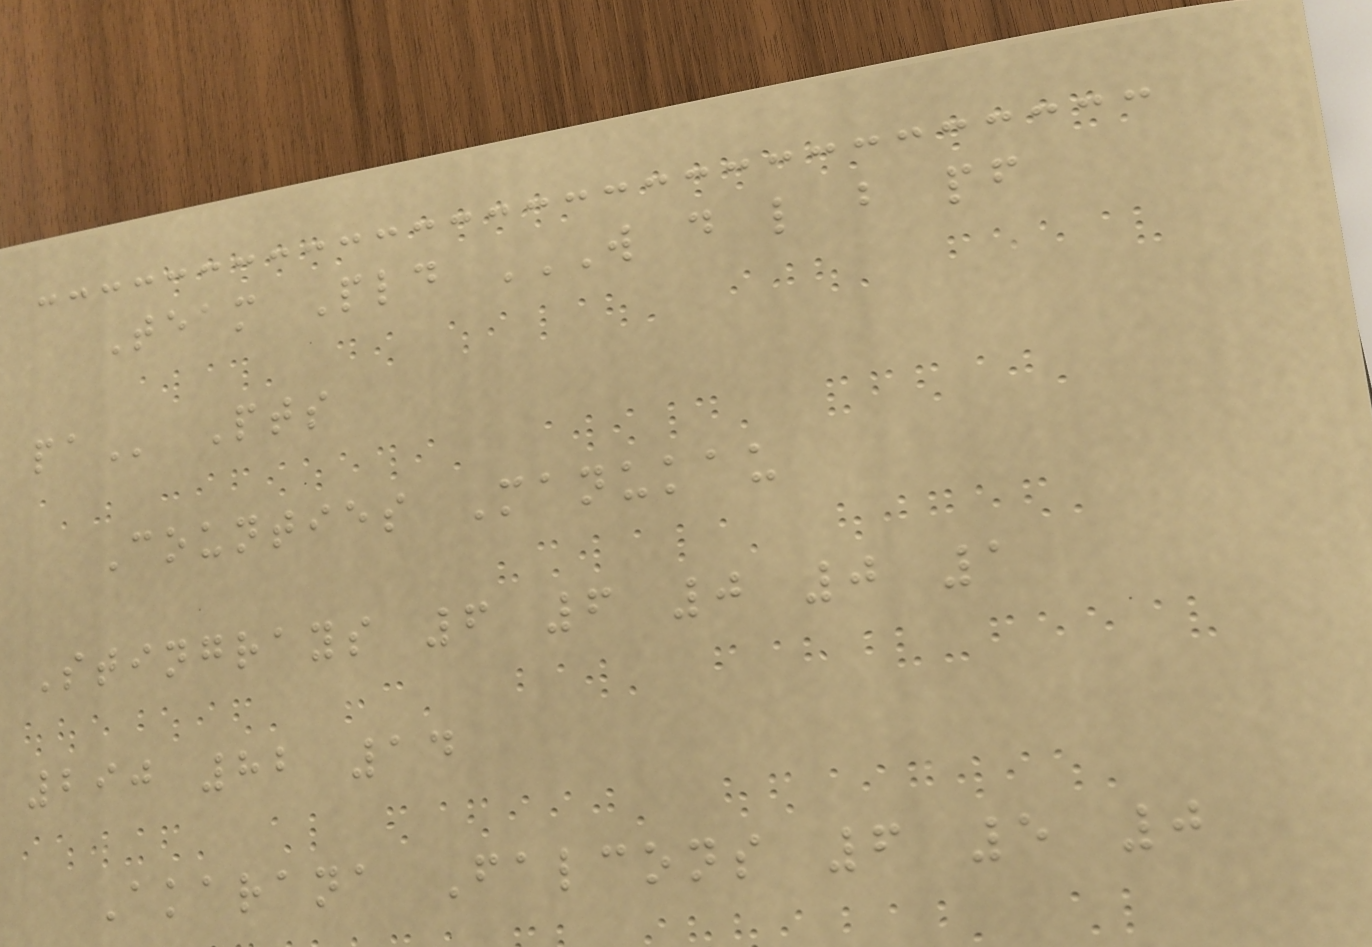Team Pld W D L B PF
PA Pts
Counties Manukau
Stingrays 6 6 0 0 1
290 82 14
Akarana Falcons 6 5 0
